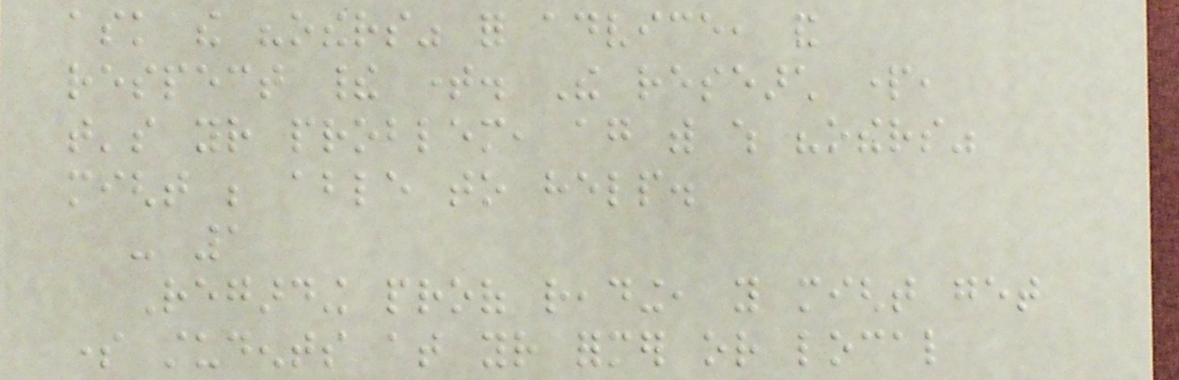ask the "others" for advice, and
respect their time. The research part,
that's your problem, again with which "others"
might be able to help.
- 1
Regarding proof reading, you might get
some students at your former or local
